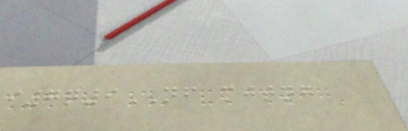i7q9NF mjtng
